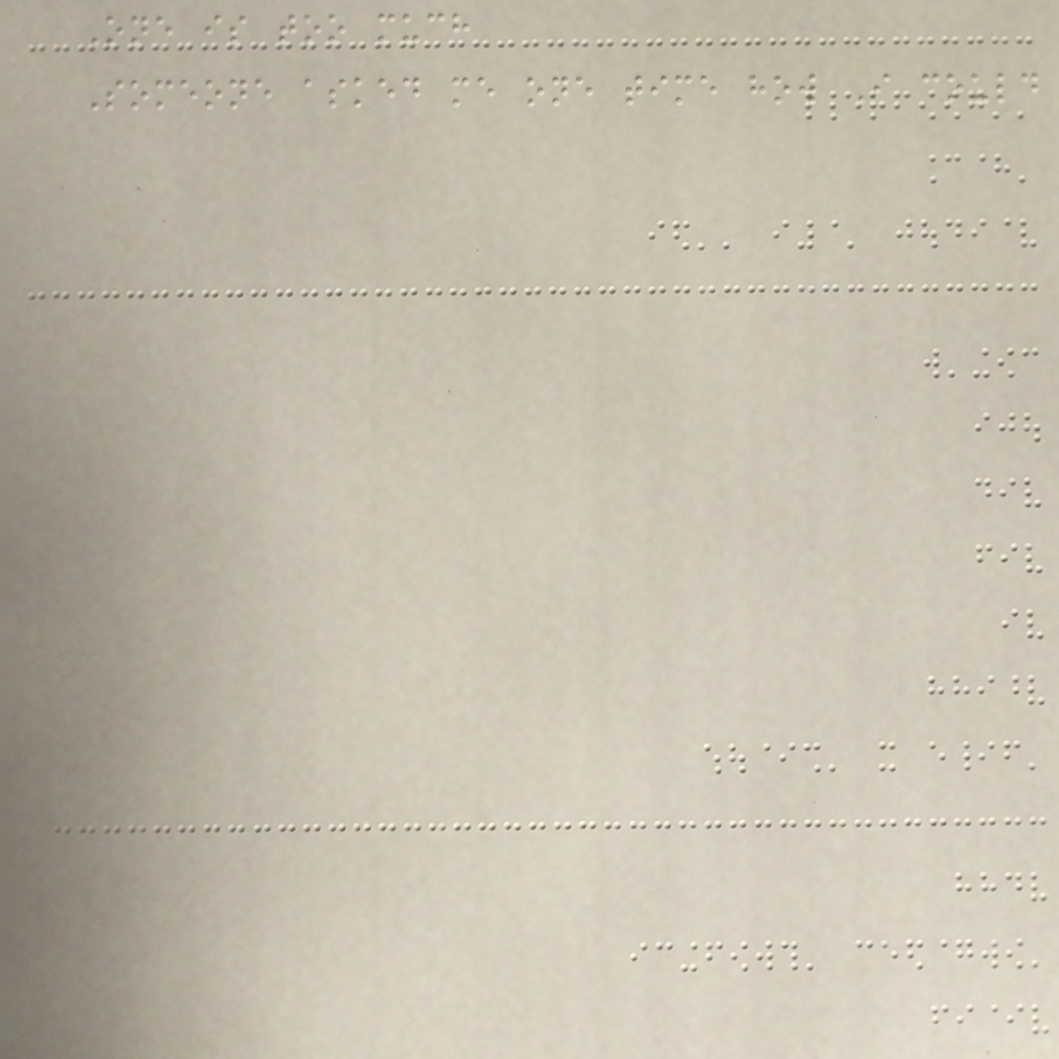One is too much
Someone asked me one time how I could
